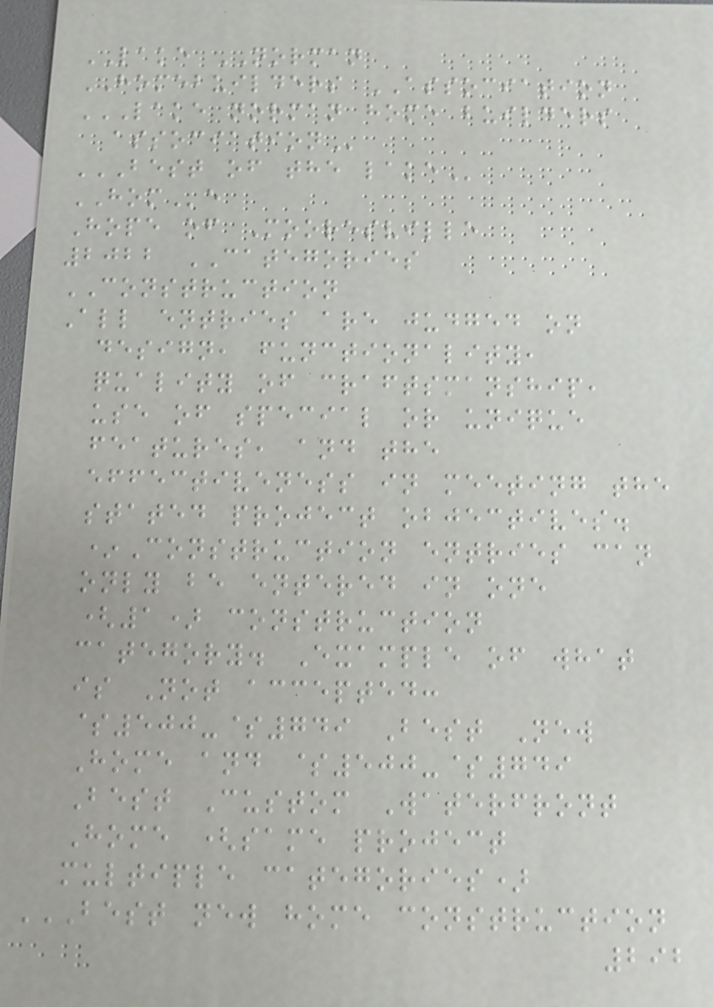LAKE NORMAN
HOMEBUILDERS ASSOCIATION
LAKE NORMAN HOME BUILDERS
ASSOCIATION
BEST OF THE LAKE
HOMe
Hope of Mooresville
2022 CATEGORIES
CONSTRUCTION
All entries are judged on
design, functionality,
quality of craftsmanship,
use of special or unique
features, and the
effectiveness in meeting the
stated project objectives.
*Construction entries can
only be entered in one
(1) construction
category. Example of what
is Not accepted:
$500-$749 Best New
Home and $500-$749
Best Custom Waterfront
Home (same project
multiple categories)
BEST NEW HOME CONSTRUCTION
292
